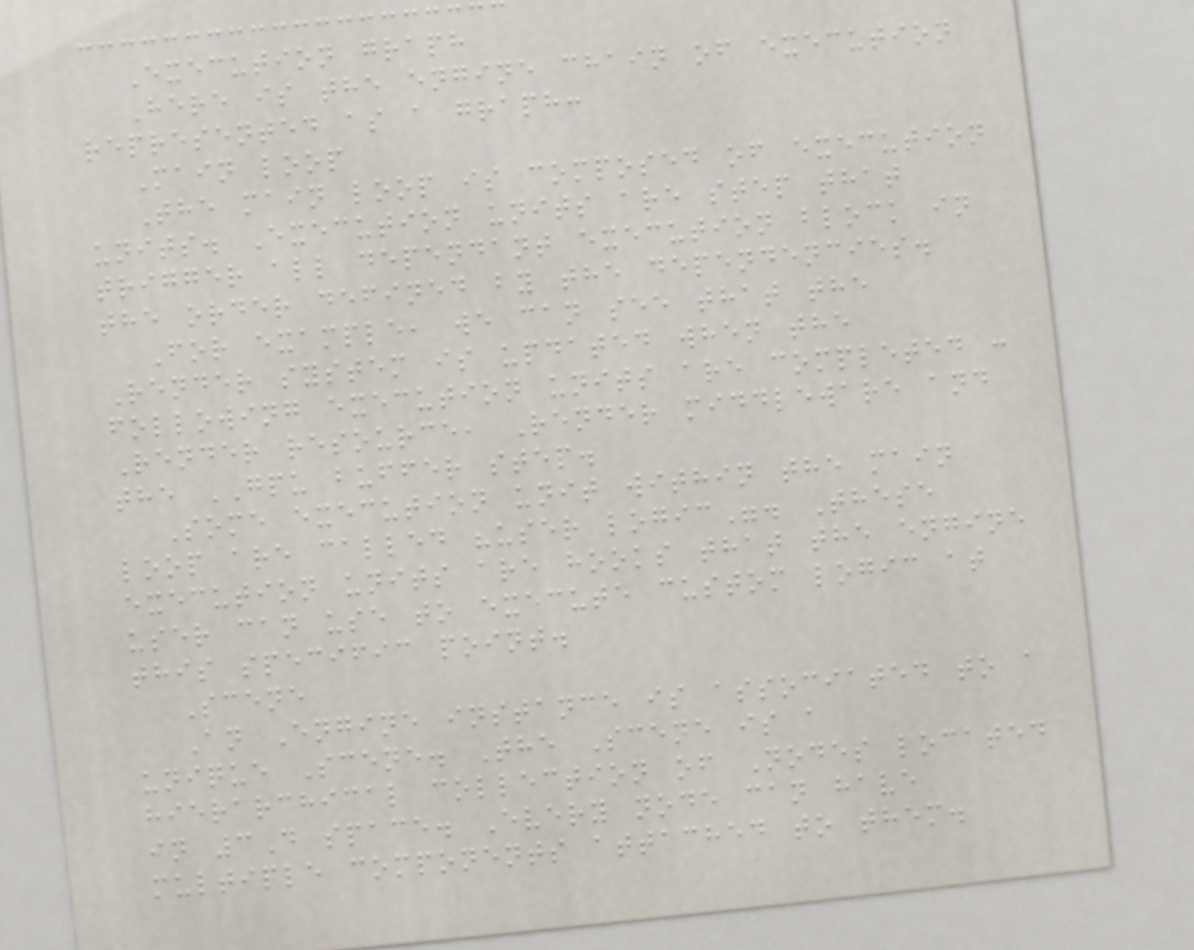Execution graph
Here is the engine chain of execution
represented as a graph:
Main loop
The main loop is composed of execution
units. Execution units are step that
trigger all dependant execution block in
the order defined by the dependencies.
For example, we can see that the
Render system is updated when the
following execution units are completed :
Render resource, Render middleware and
the GPU buffer step.
Some execution unit within the main
loop are called "user logic". These
execution units are hooks that the engine
user can use to execute custom logic at
this specific point.
Scene
An Engine instance is associated to a
unique Scene. The Scene is a
hierarchical collection of Nodes located
in 3D space. Every node can have
multiple components attached to them.
